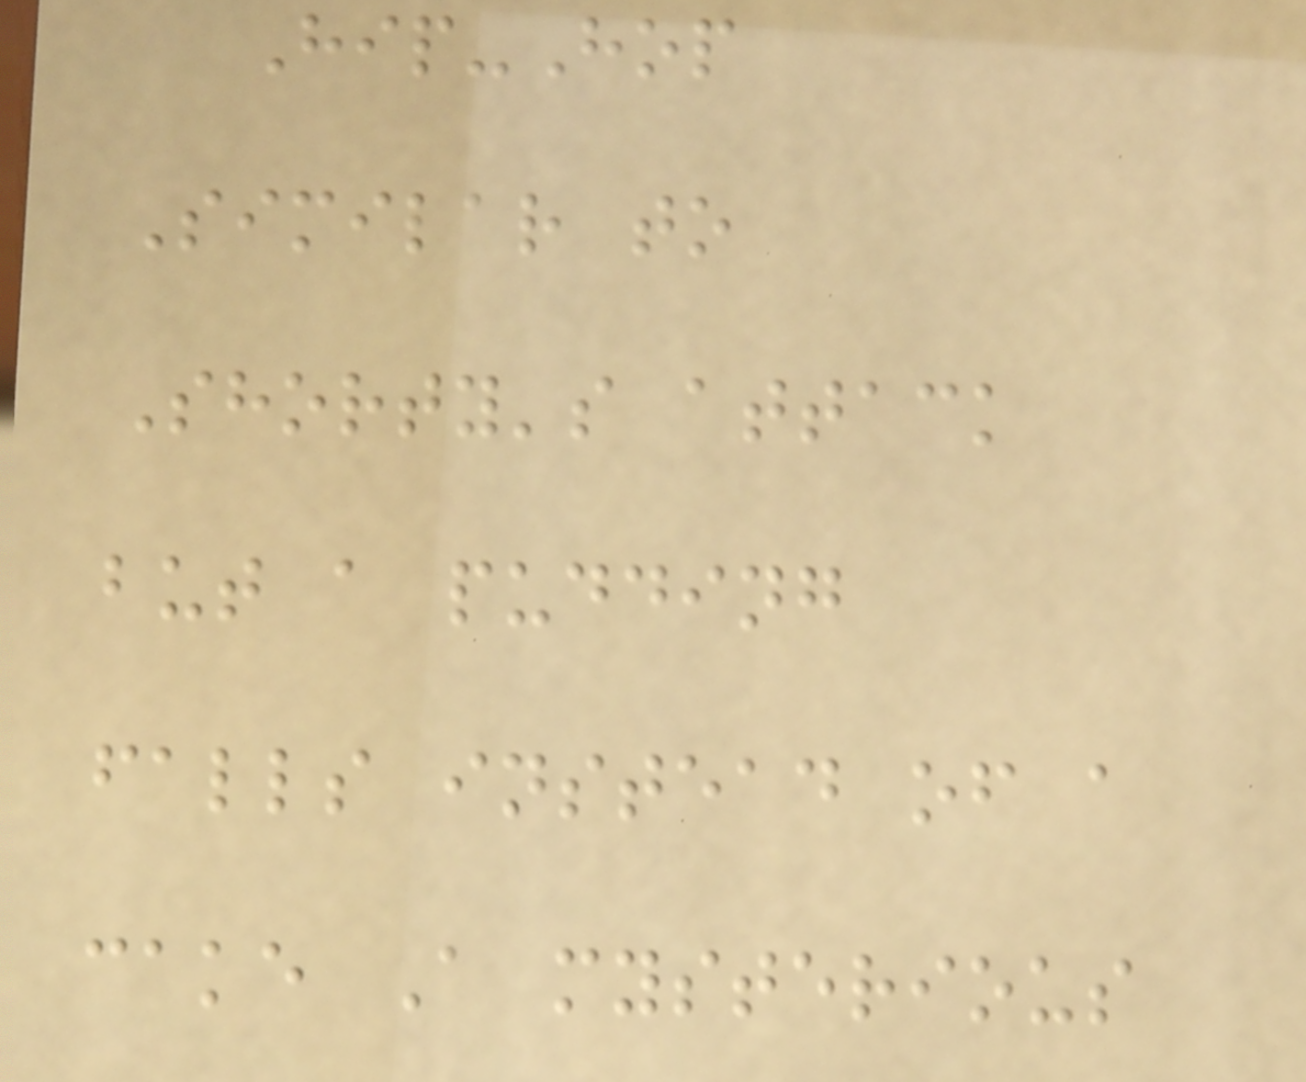Hip-Hop
Similar to
Shorty's attack
but a pudding
falls instead of a
cake A mysterious
